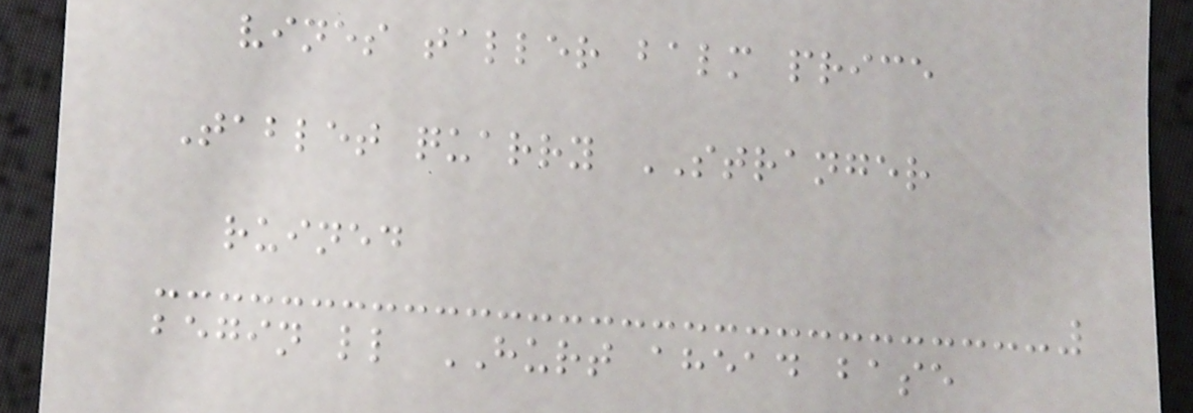vines taller balm price
Tablet quarry STRANGER
ruined
begin ll HURT ahead base
